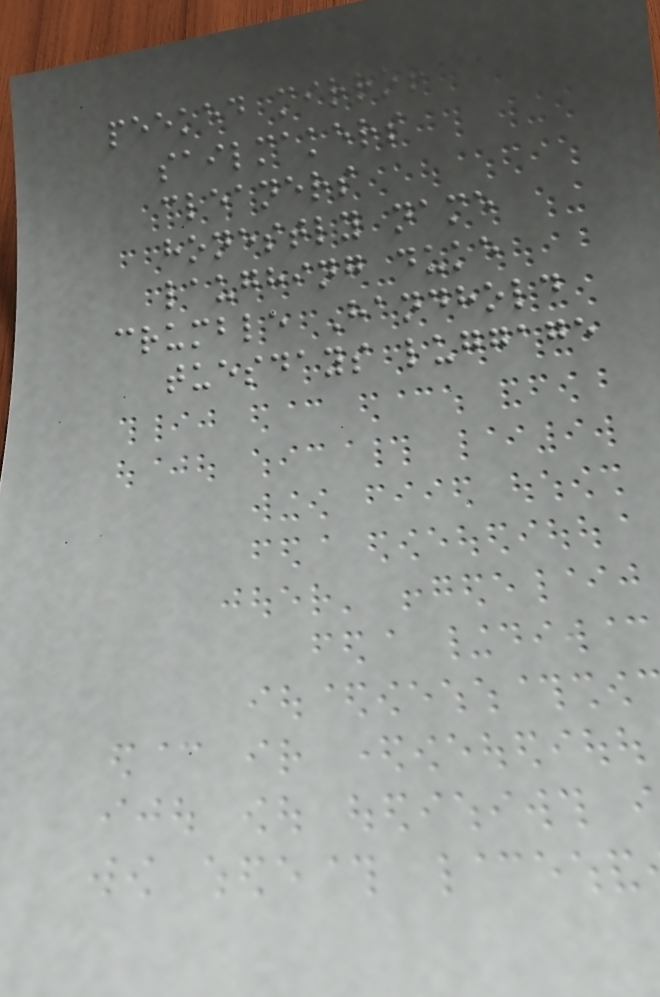peeked mirror
sailmakers
cleaners
honestly name
laughing duke
crumble Handhold
tuesdays luggage
